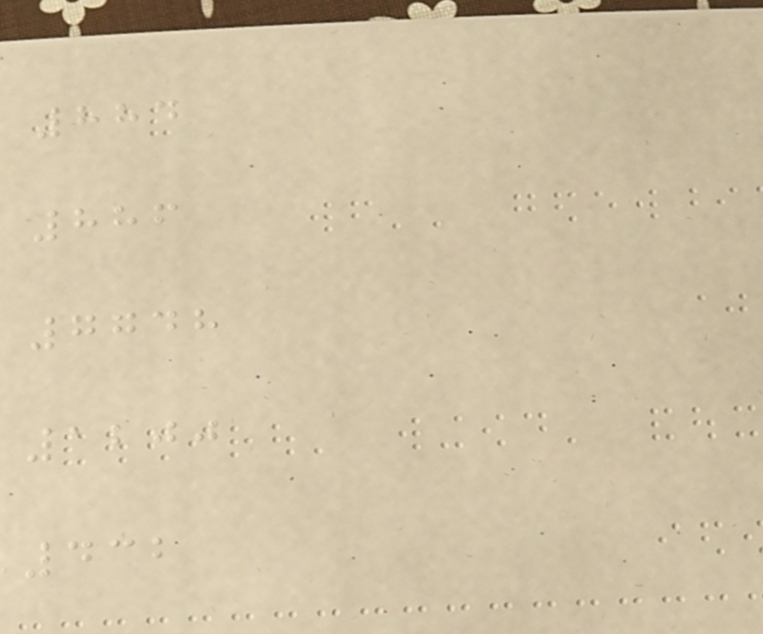884
886
7748
1200
432
